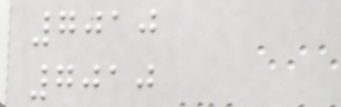7010
7010
